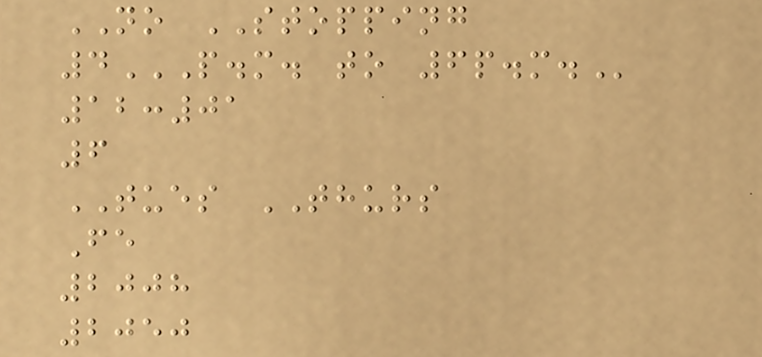NO STOPPING
4P.M. TO 6P.M.
12:01
6
TUES THURS
Fe
2008
2050
